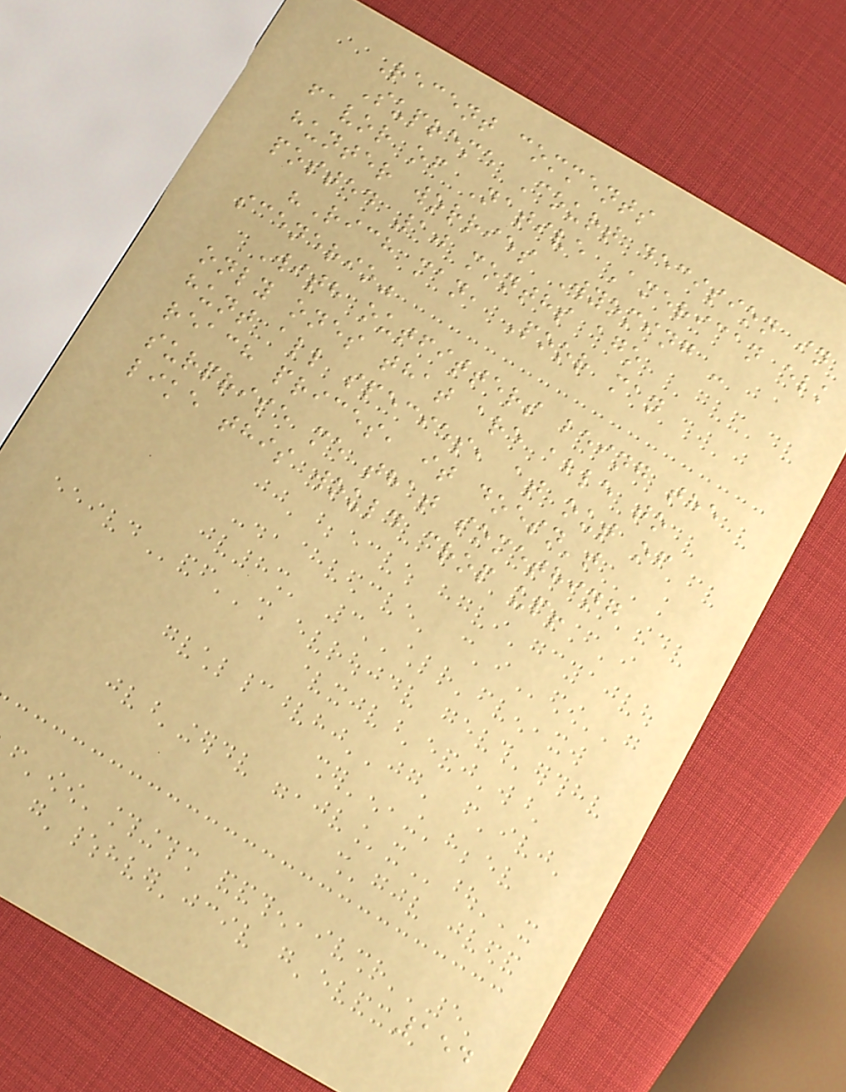Recent comments
Supreme Court decision in
favor of Native American elk
hunter worries Wyoming -
posted 10 months ago
"Rich man, Poor man
scenerio"
With outfitters being the
only ones that are able to
hunt all species, at out of
reach prices, it doesn't
surprise me that something
like this would crop up!
154
